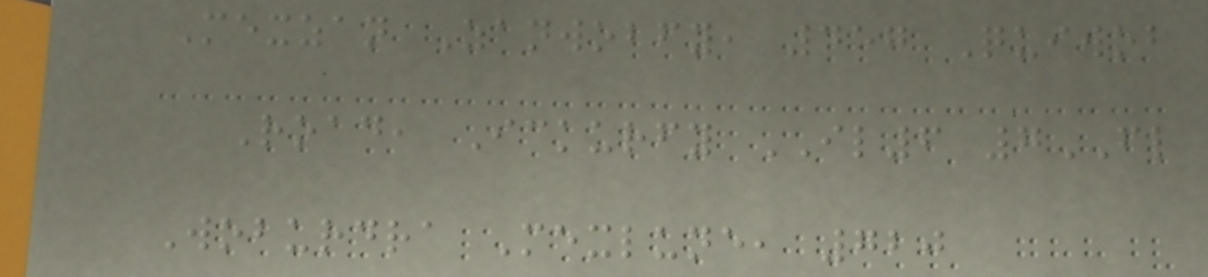Mexzan Zanwobfy, 457 Quiwob
Road, Ickurfy IL6 7FL
Woburdra Mexlune, 720
